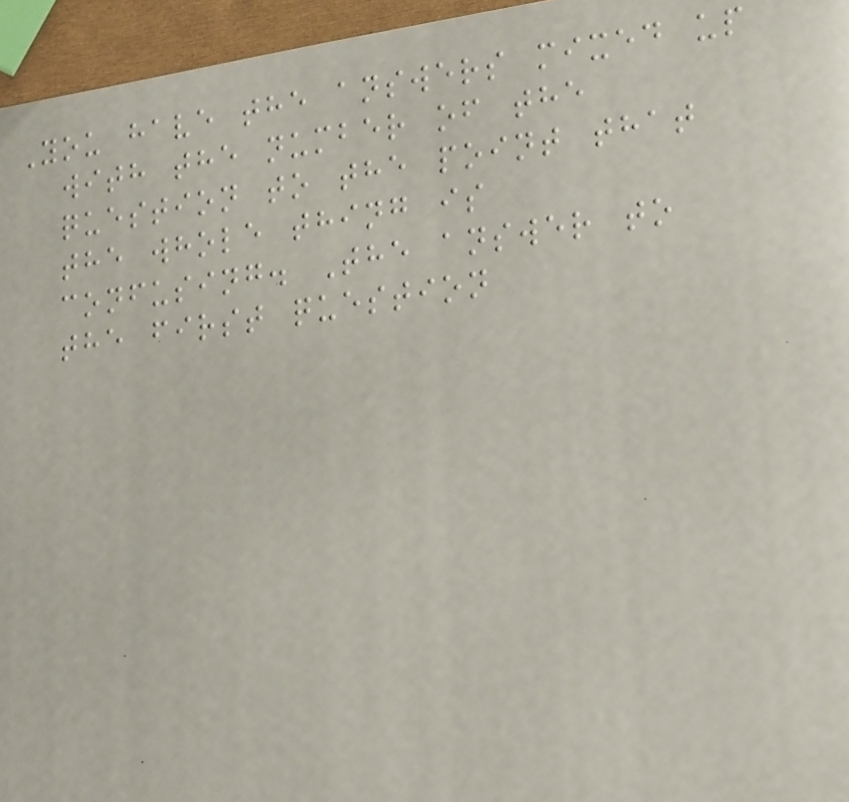You have the answers mixed up
with the number of the
question to the point that
the whole thing is
confusing. The answer to
the first question
